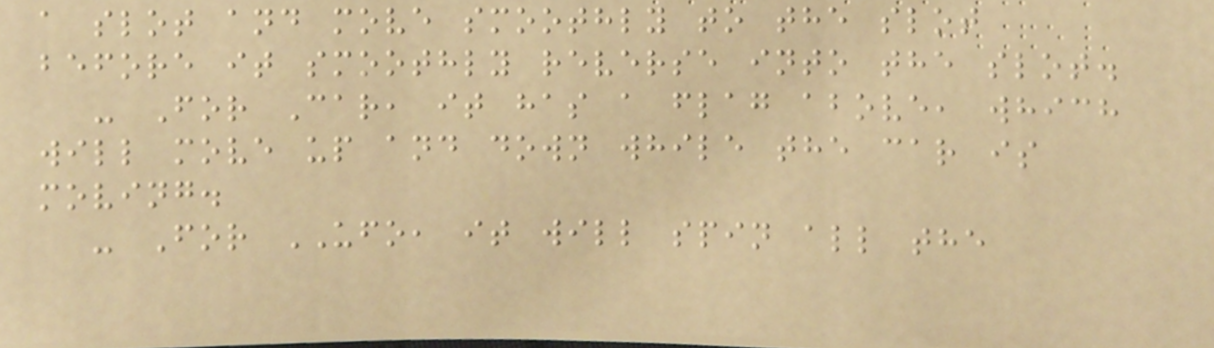a slot and move smoothly to the slot
before it smoothly reverse into the slot.
- For Car, it has a flag above, which
will move up and down while the car is
moving.
- For UFO, it will spin all the
